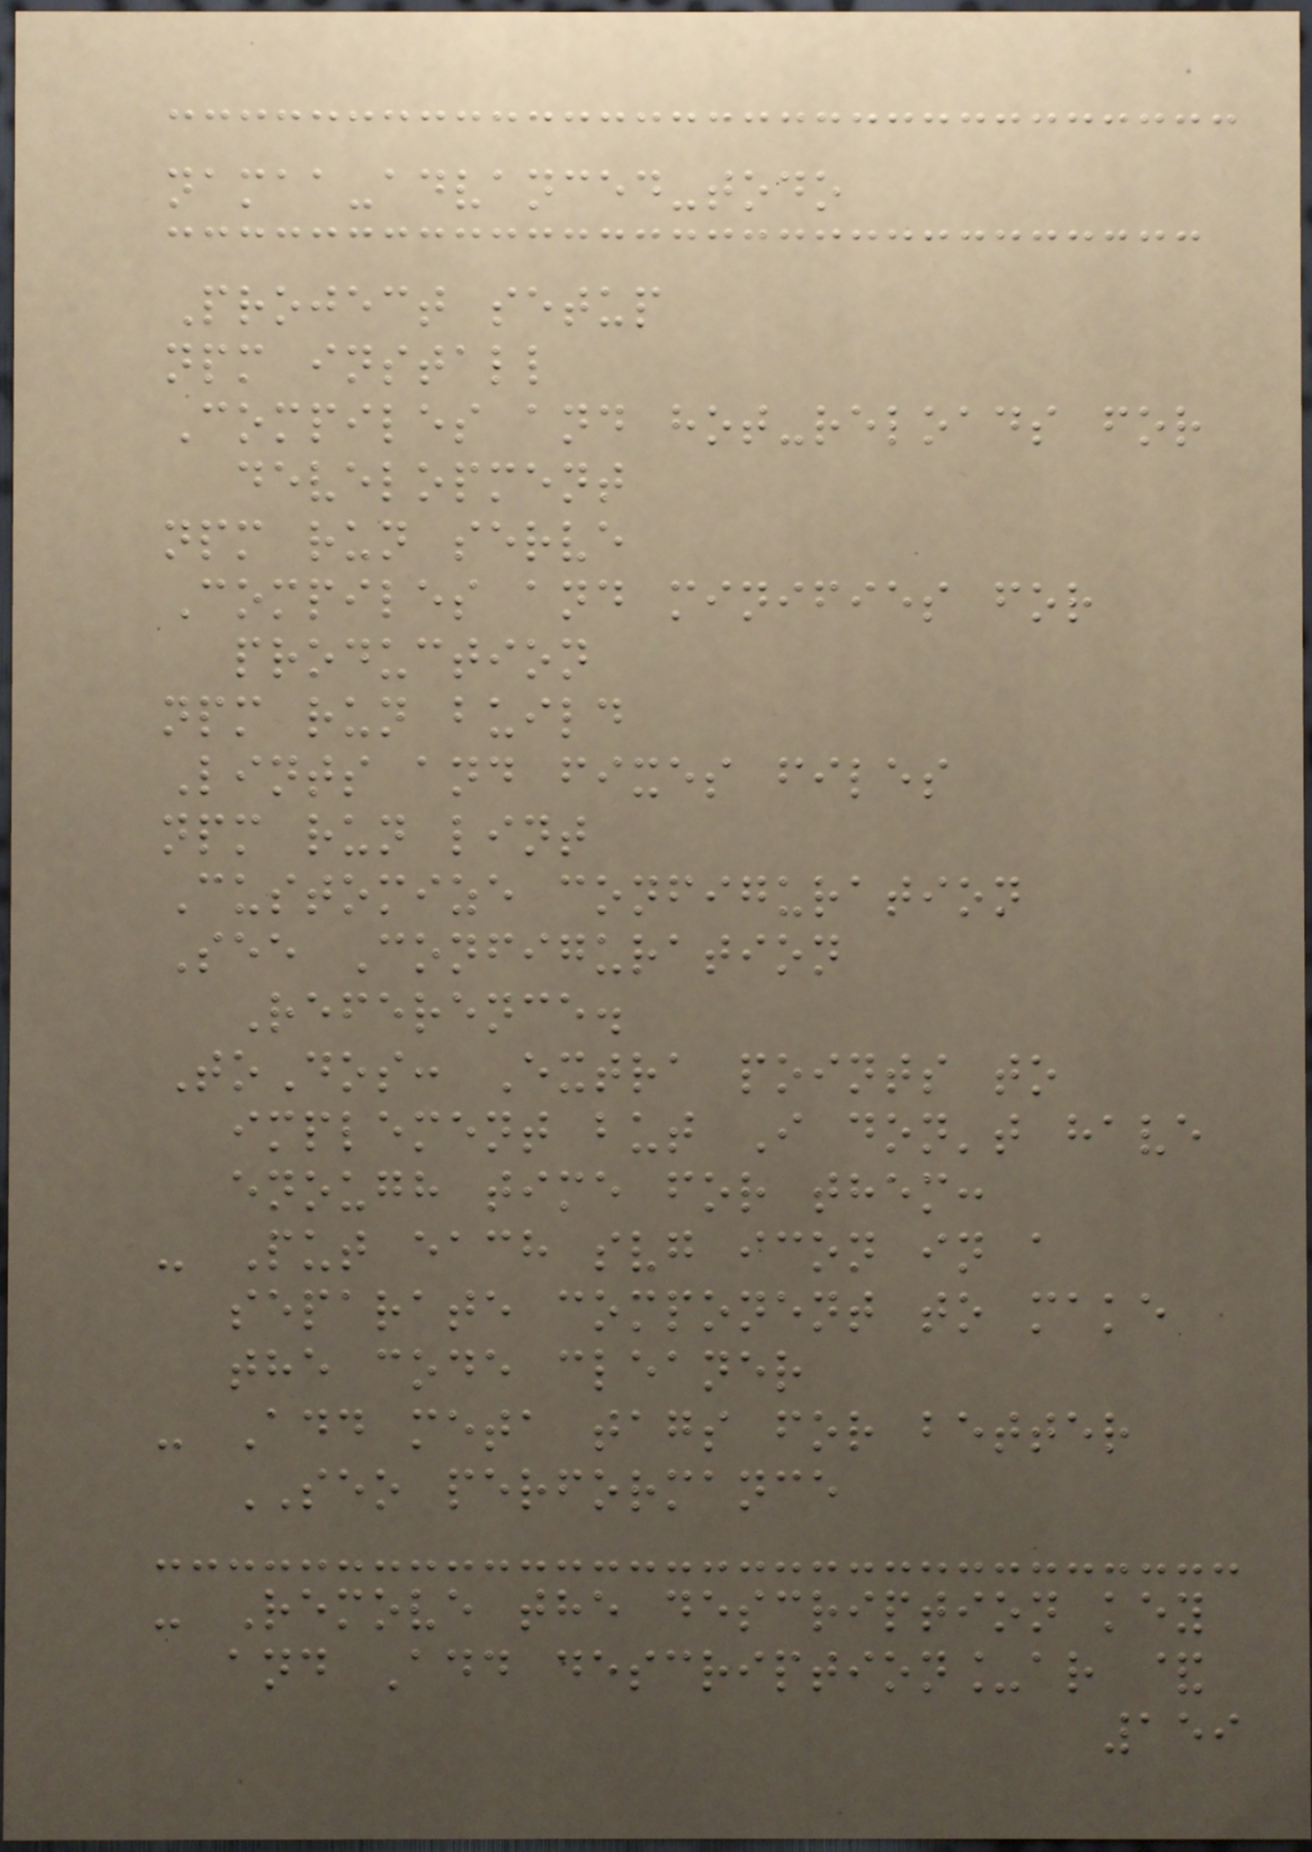namaa-advanced-todo
Project setup
npm install
Compiles and hot-reloads for
development
npm run serve
Compiles and minifies for
production
npm run build
Lints and fixes files
npm run lint
Customize configuration
See Configuration
Reference.
ToDos: Extra points to
implement but I don't have
enough time for them:
- Put each svg icon in a
separate component to make
the code cleaner
- Add meta tags for better
SEO performance
- Remove the description key
and Add description_ar &
159
